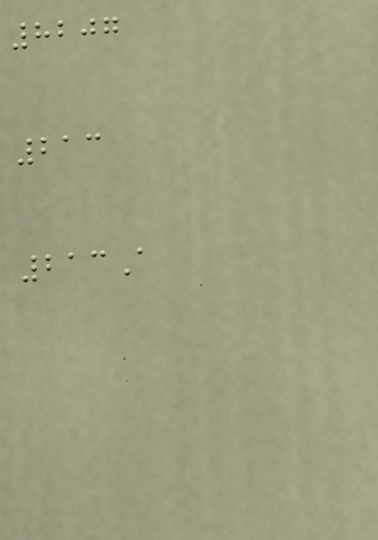8207
213
213A
